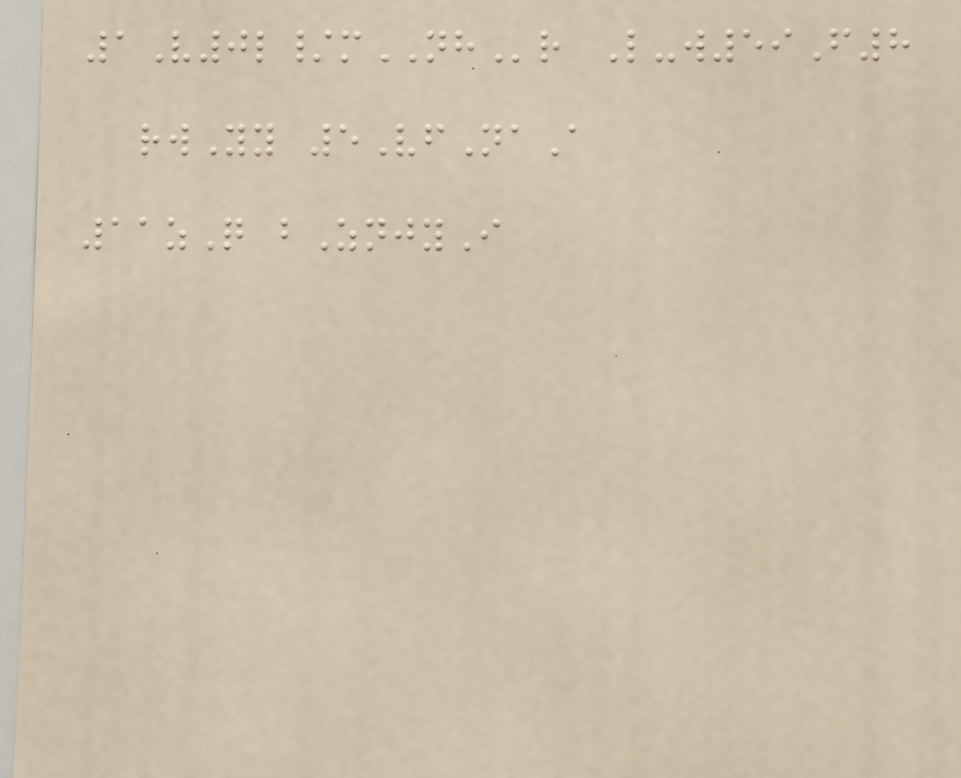1V0l/mNHr L-w59F8
rwYy 5VfNaA
11zQ bZnjyI
